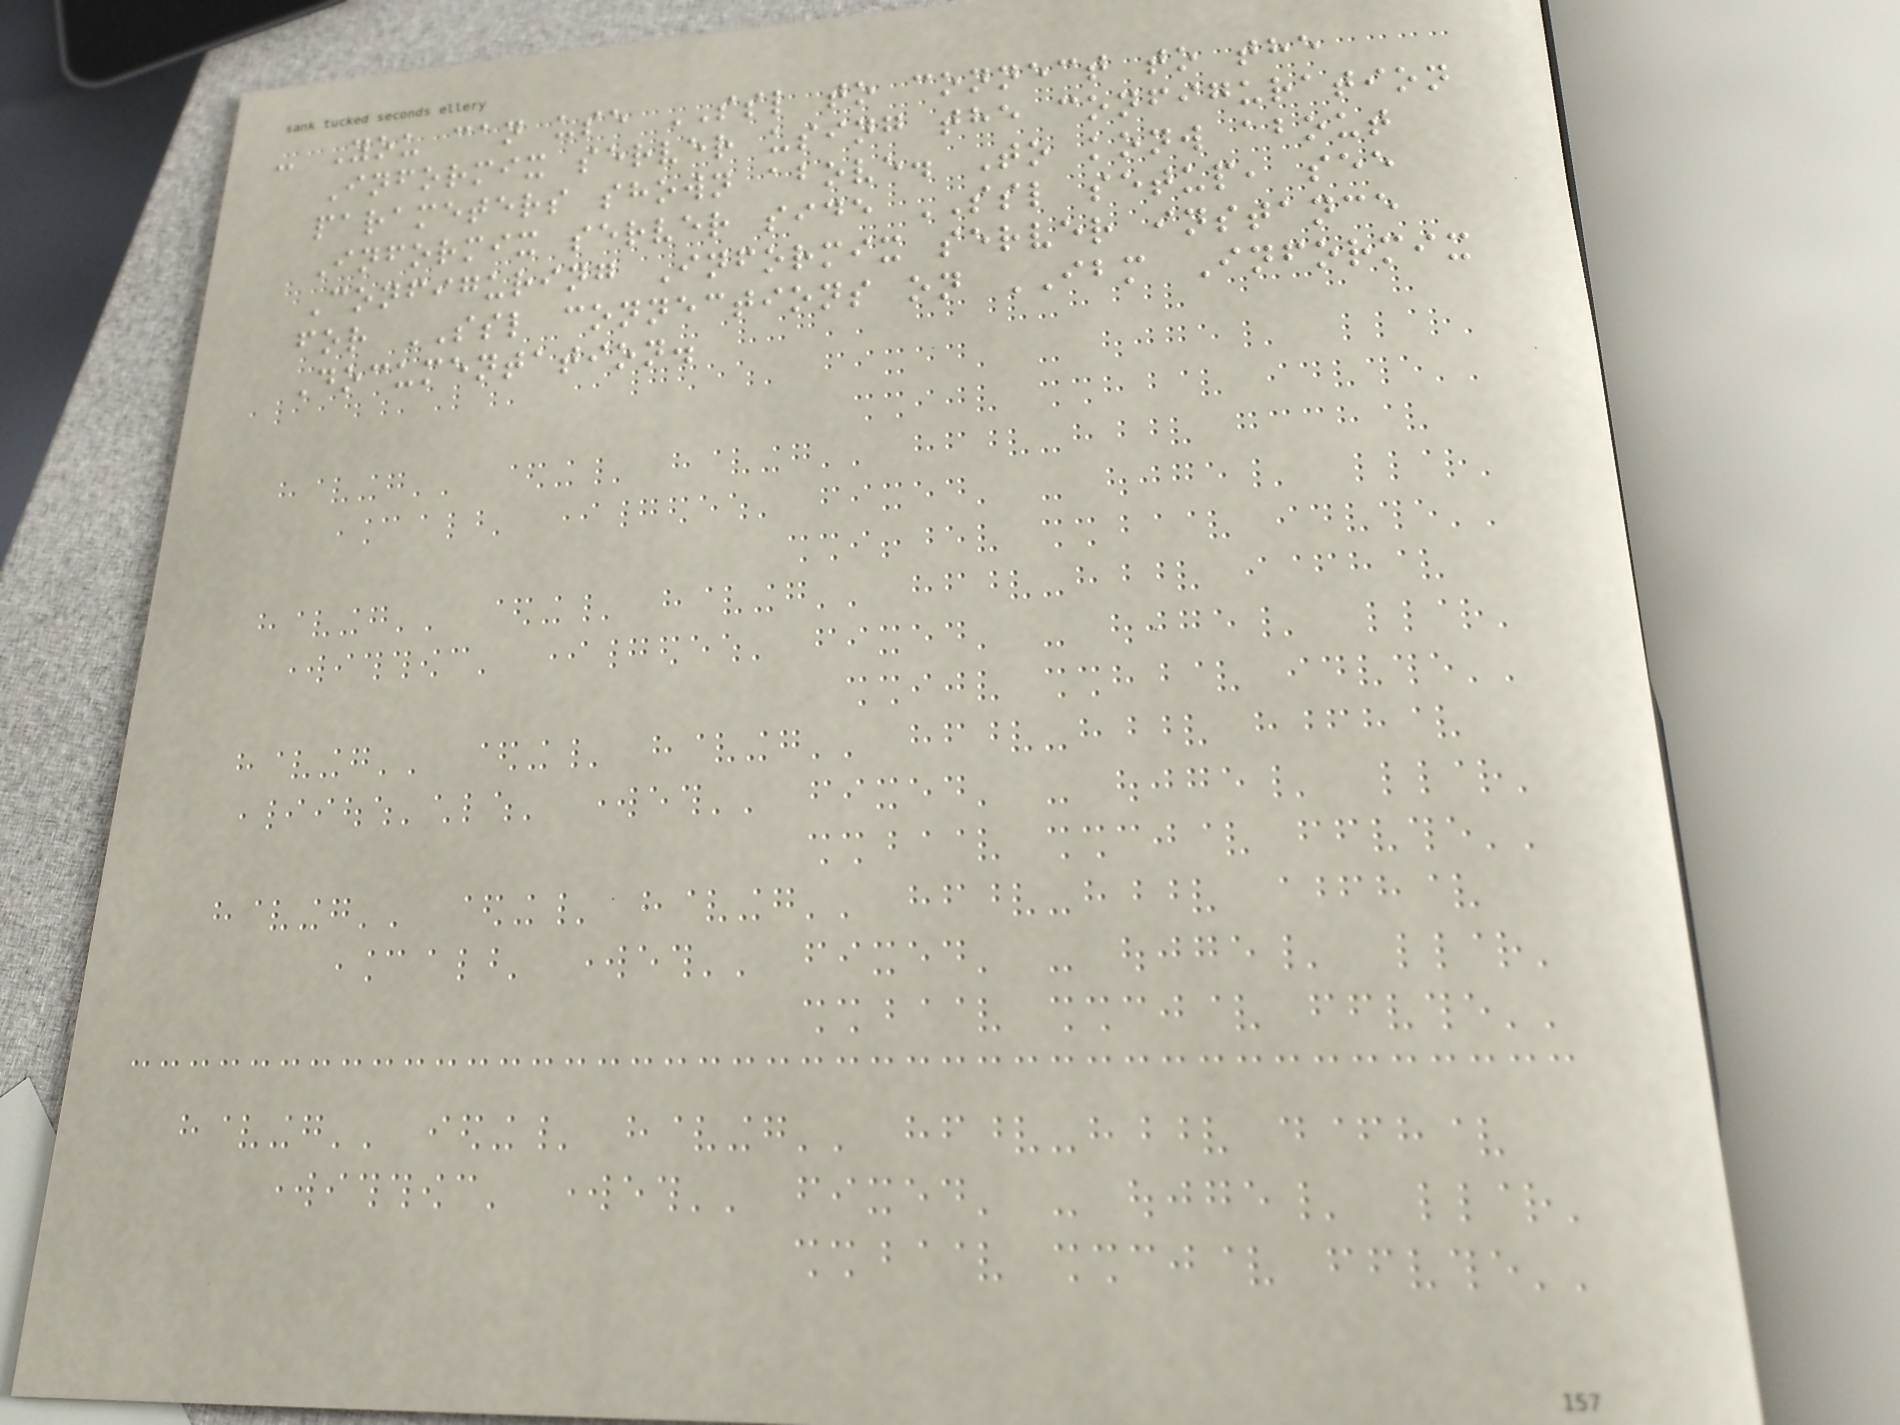- You can use SSL to connect to the
Informix server using the configuration
parameters shown above. To konw about
Informix server side SSL setup, see
Configuring Informix server instance
for SSL connections on IBM Informix
Documentation.
